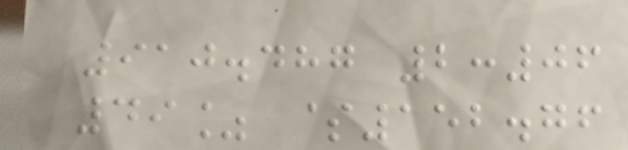910.487 2:06
49% $152.76
